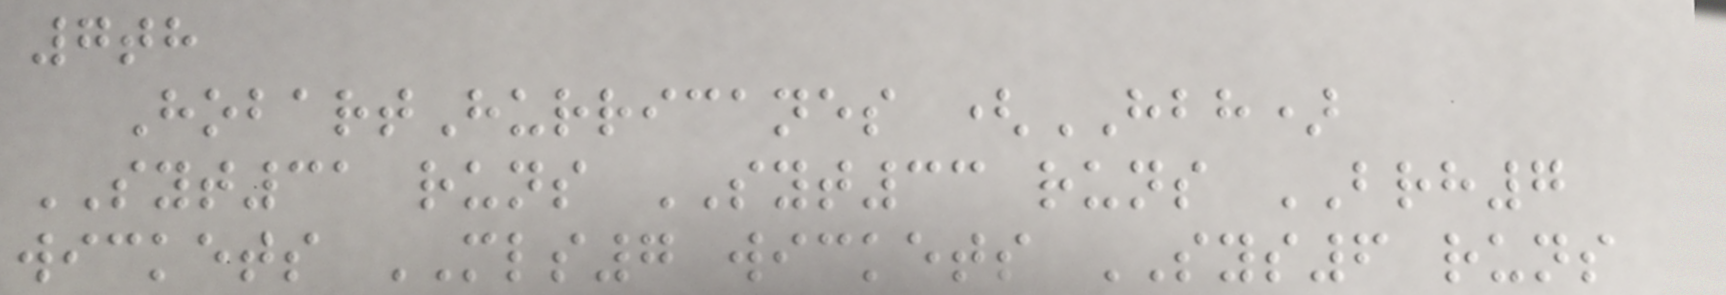7th
HobartHurricanes (HBH)
SYT31 runs SYT33 runs BRH7
wickets MLS7 wickets SYS6 runs
